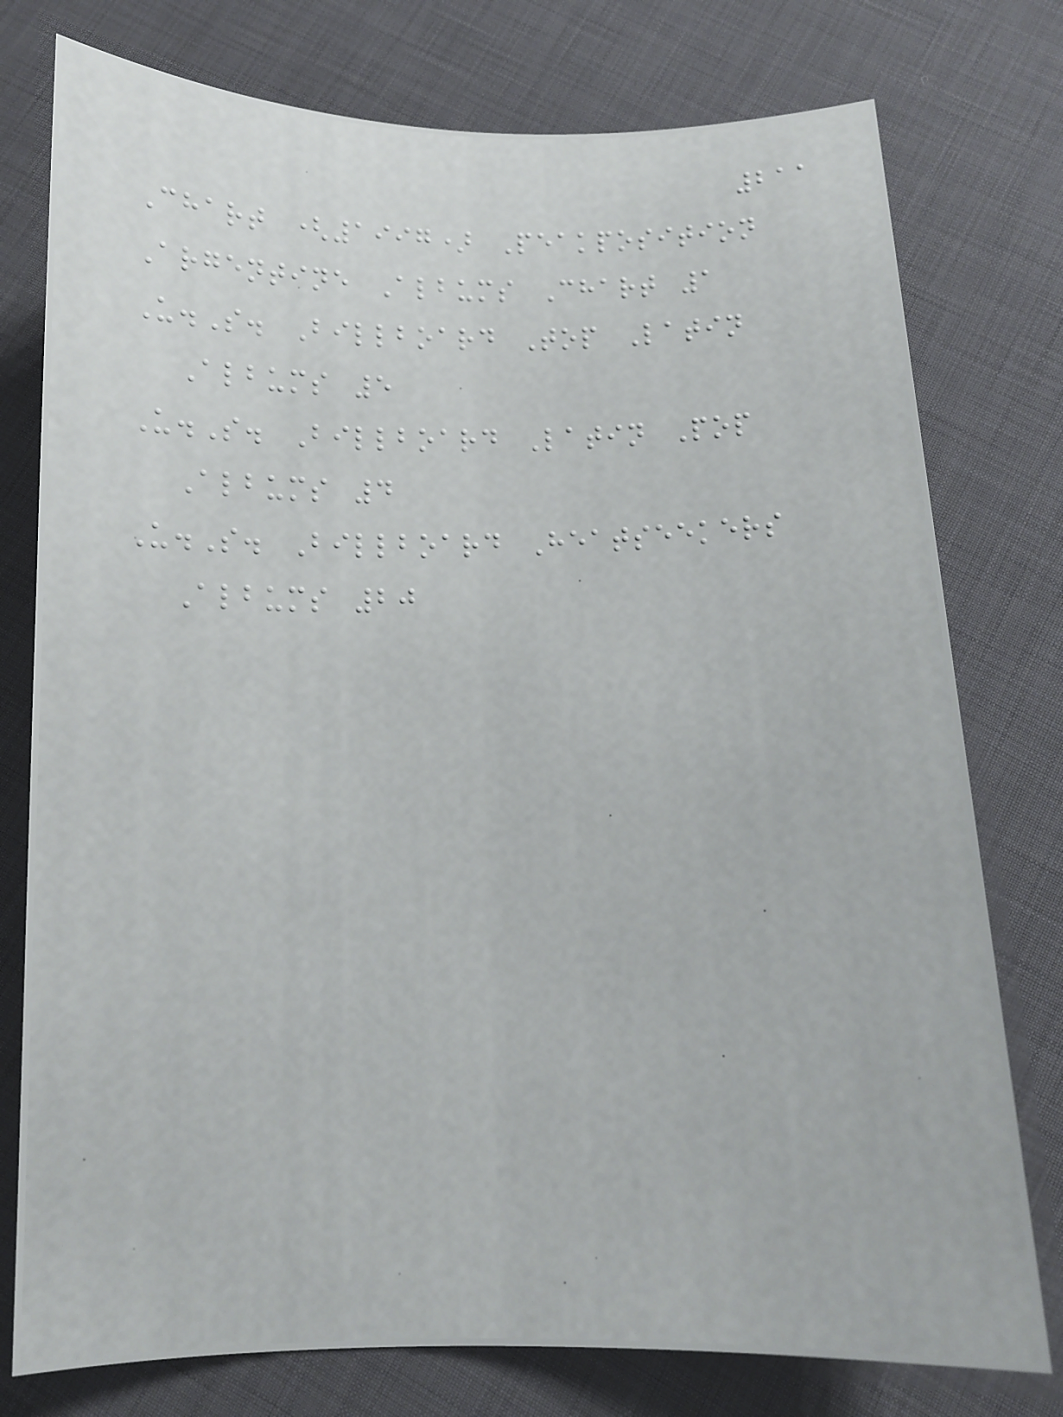211
Chart (1997) Peakposition
Argentine Albums Chart 1
U.S. Billboard Top Latin
Albums 5
U.S. Billboard Latin Pop
Albums 4
U.S. Billboard Heatseekers
Albums 20
